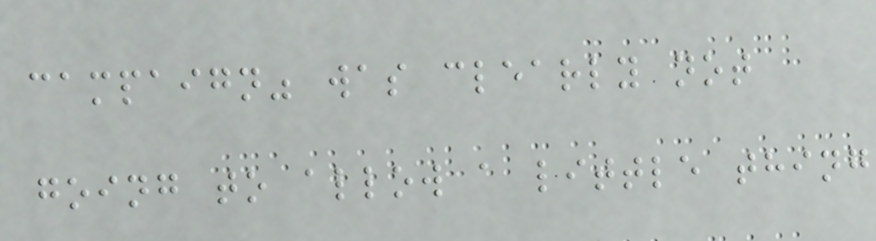campaign" was clearly not
going to allow a little thing
